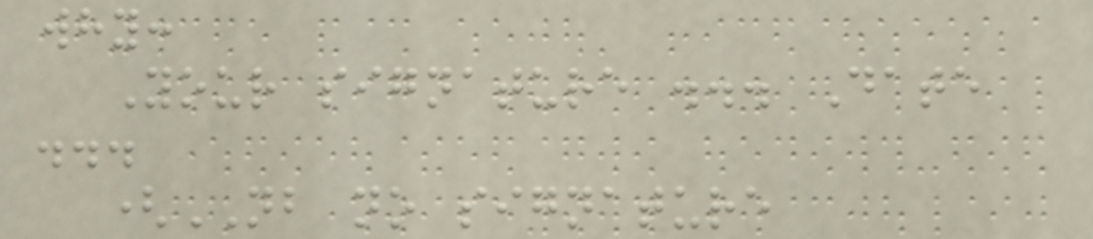why:
Your signature ... Date
...
(NB no signature
